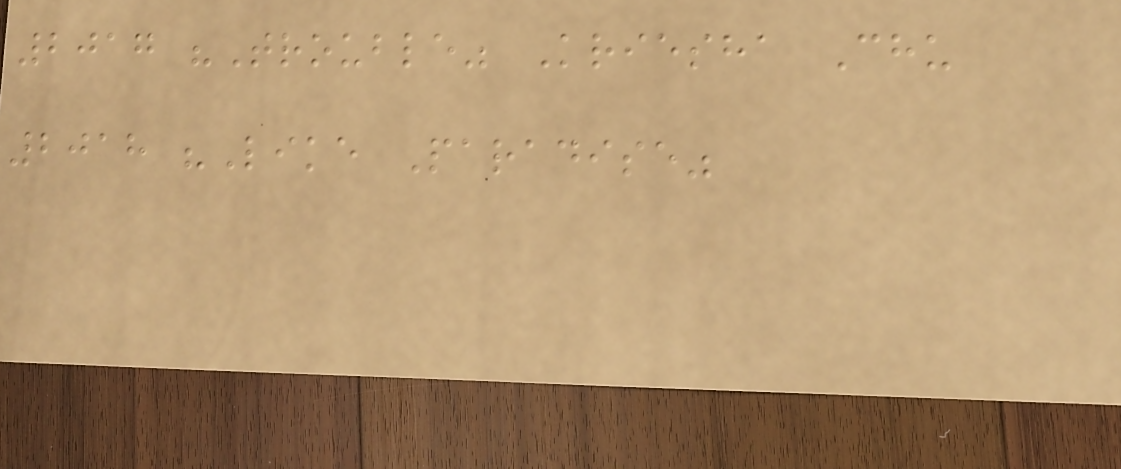2017 "Trouble" Kriesha Chu
2018 "Like Paradise"
